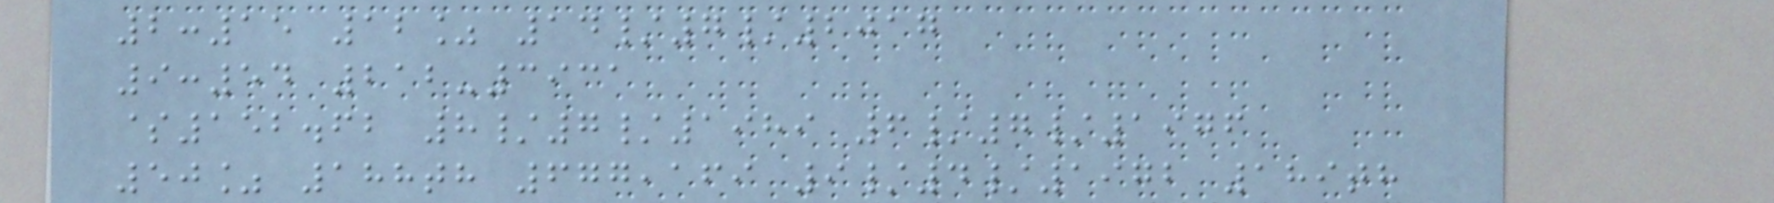2:15 12% 14/7/2017
9:54 212-3931
$152.62 8/7/1989 6/7/1976
50% 188th 677,169 9/4/1972 189th
